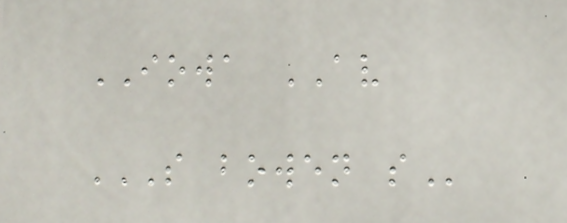IOWA AV
S BOWEN S
